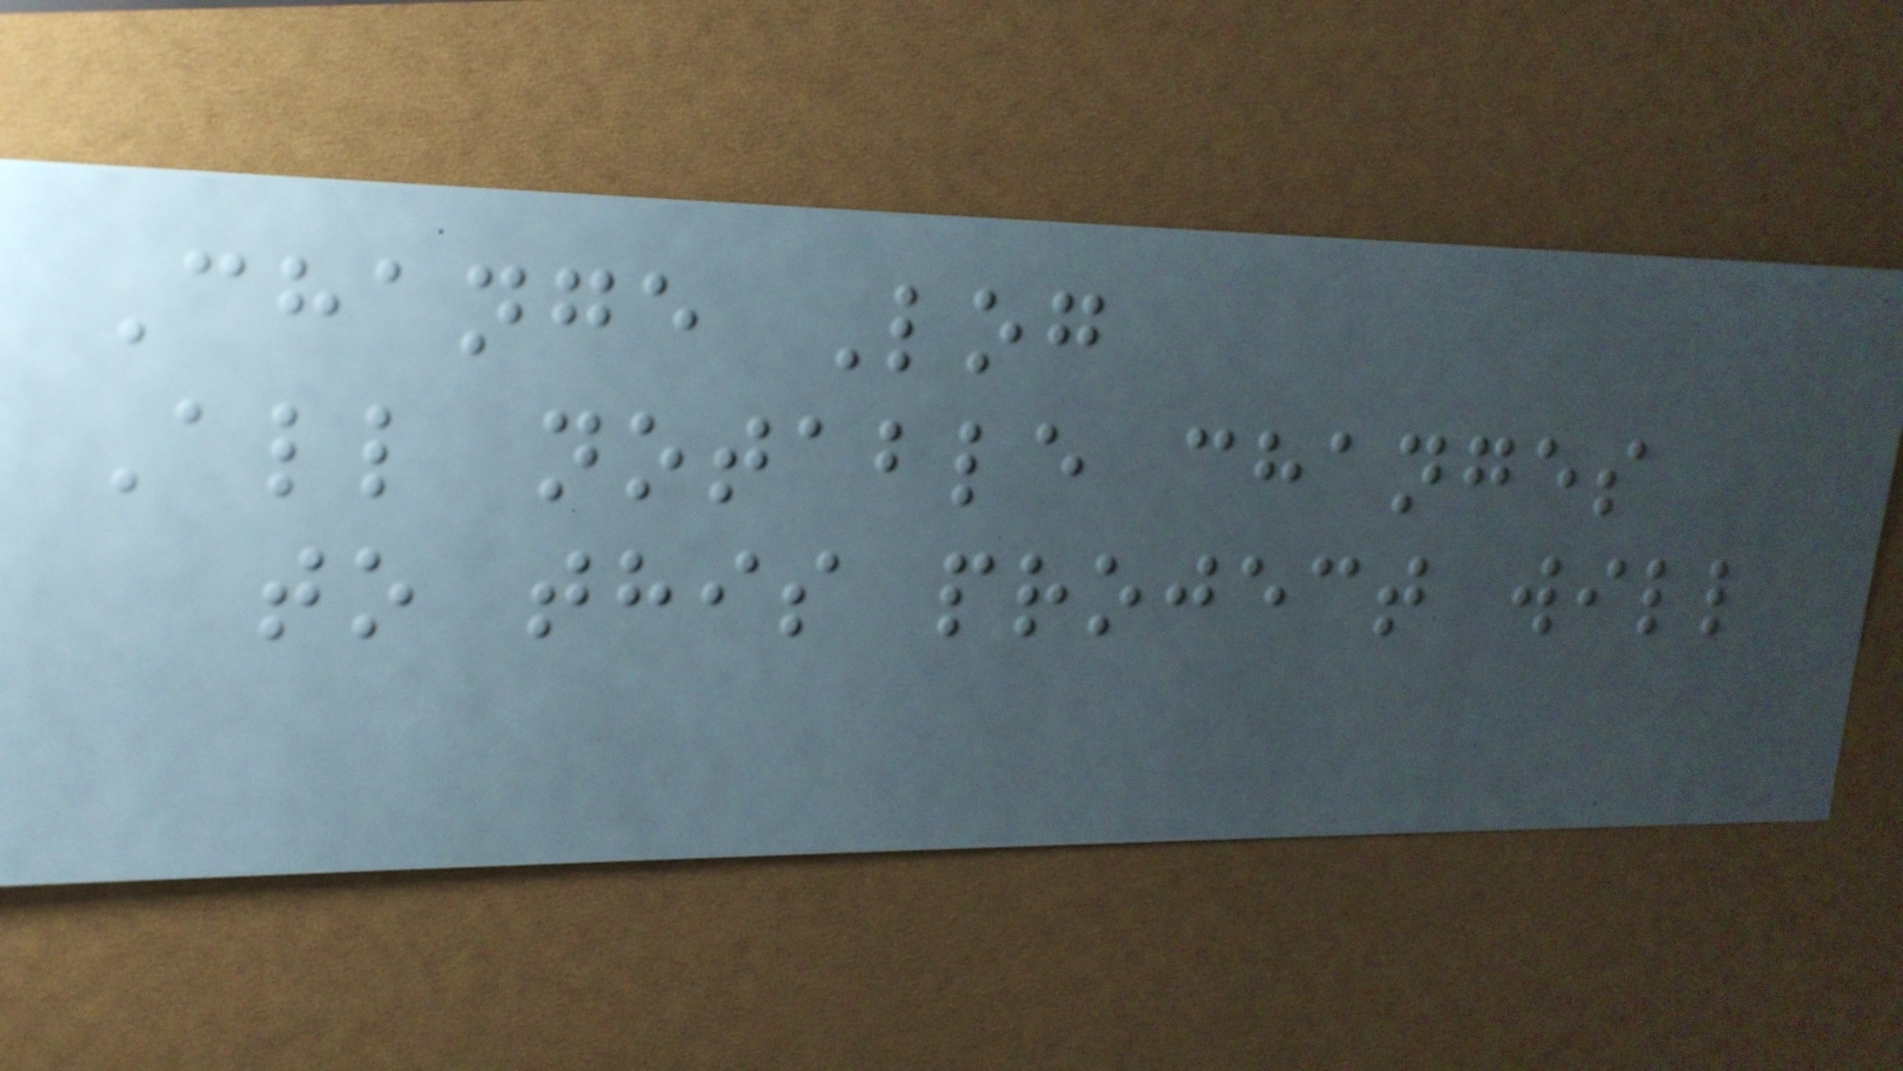Change Log
All notable changes
to this project will
